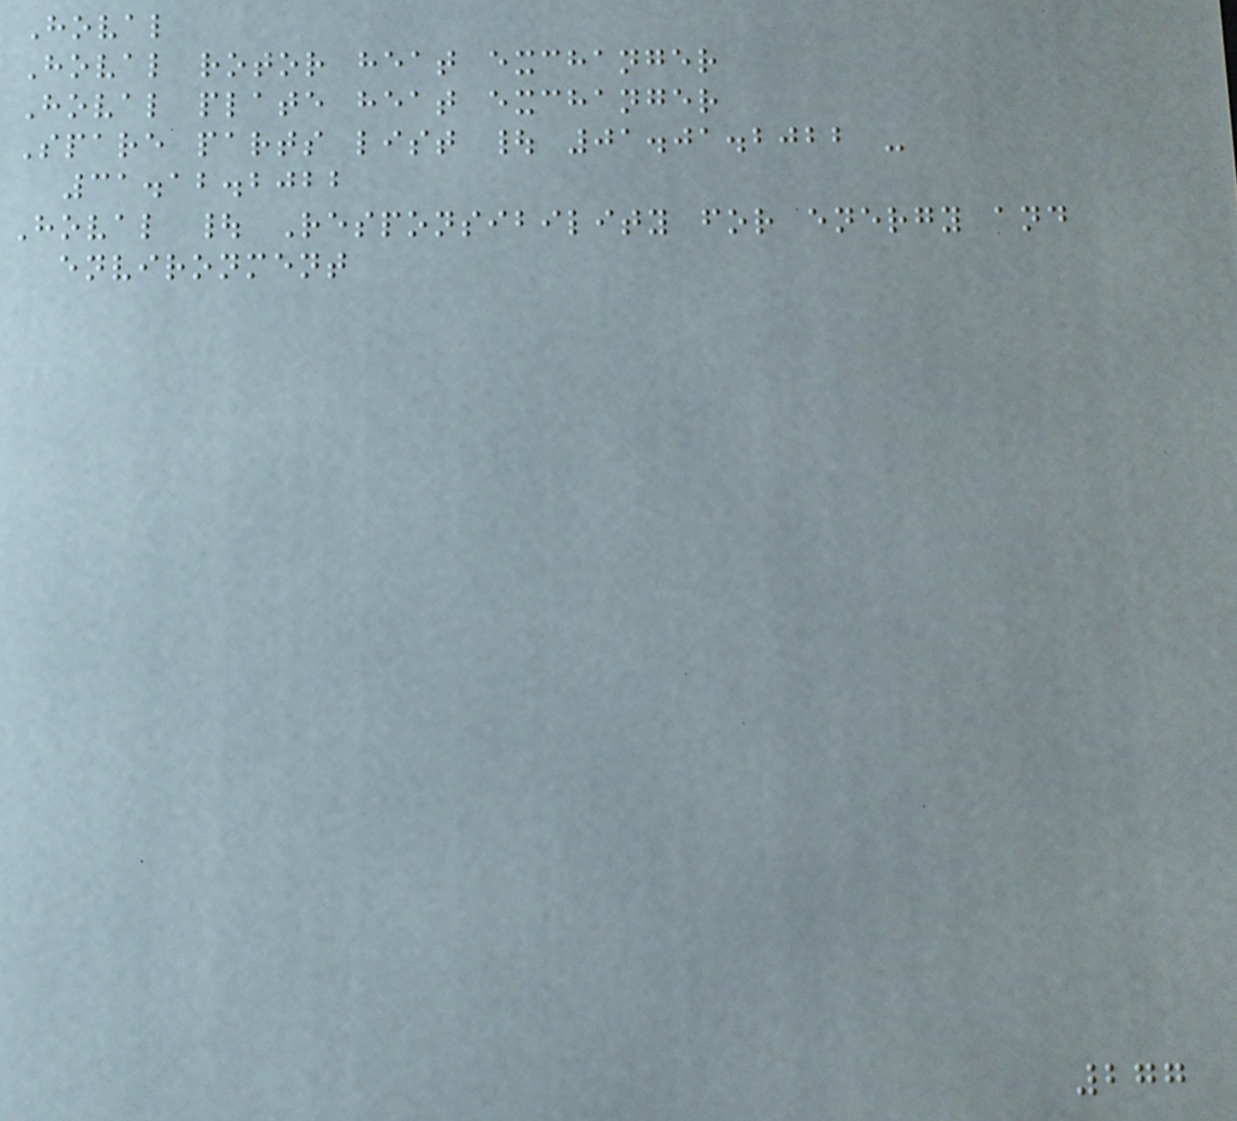Hoval
Hoval rotor heat exchanger
Hoval plate heat exchanger
Spare parts list | 01.01.2022 -
31.12.2022
Hoval | Responsibility for energy and
environment
277
